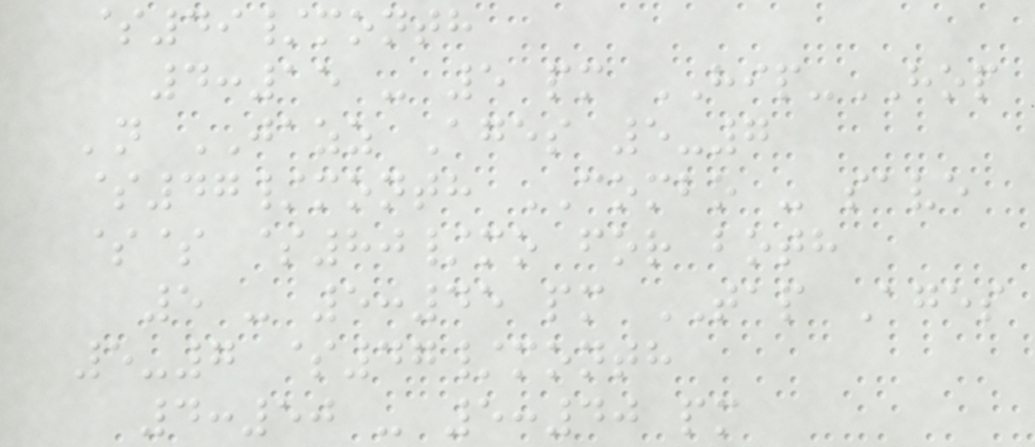$49/month
4:15 - 5 pm HIP-HOP
'n JAZZ Ages 5-7
$47/month COMBO - save
$$ $80/mo for both
5 - 5:45 pm TAP Ages
5-7 $47/month
4:50 - 5:40 pm
